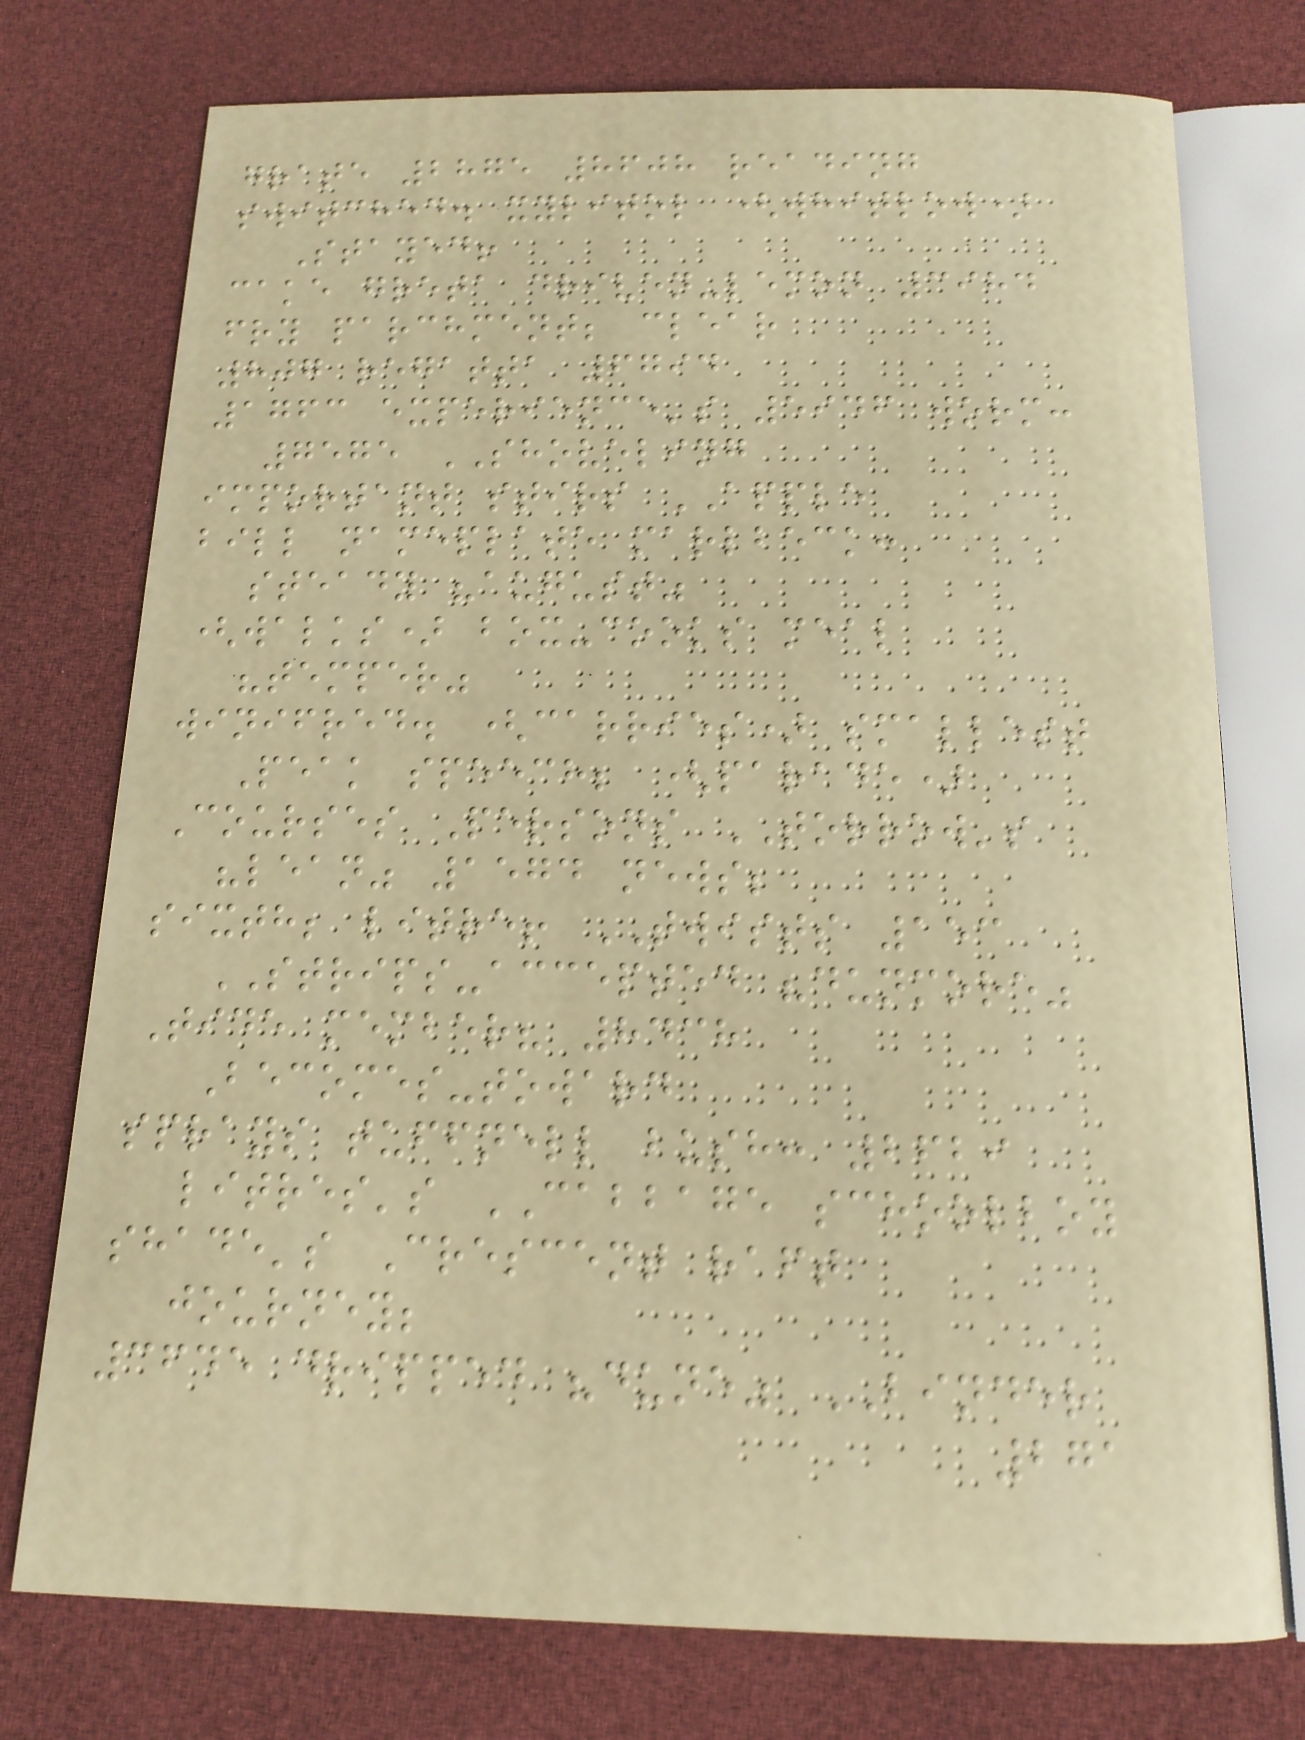grate 2875 8608 reading
switched. xylitol (whitlow)
Stayed!
cake greta driven-lemon 3984
fry parchment; clear
807 regatta 6794
1763 experience's 5946 worm:
7575 SHOVELING
important stirs APPLE
bill nameplate marlbeck:
steady "august"
(walks) box-cooks meal
"temper"
winifred. (carries) smallest
Peak speech; (parade)
Courses Persons TORROW's
"lean" 1574 news;
sixth; litre! TWISTS 153
STRIPS-accepted "dunmore"
Tide member? 8438
Becomes-toward
sprays tuffnell bush: 2629
litres's CABBAGE schoolboy
shade's Crescent raft
journey;
3645 dripped "dune" BINDER
271
